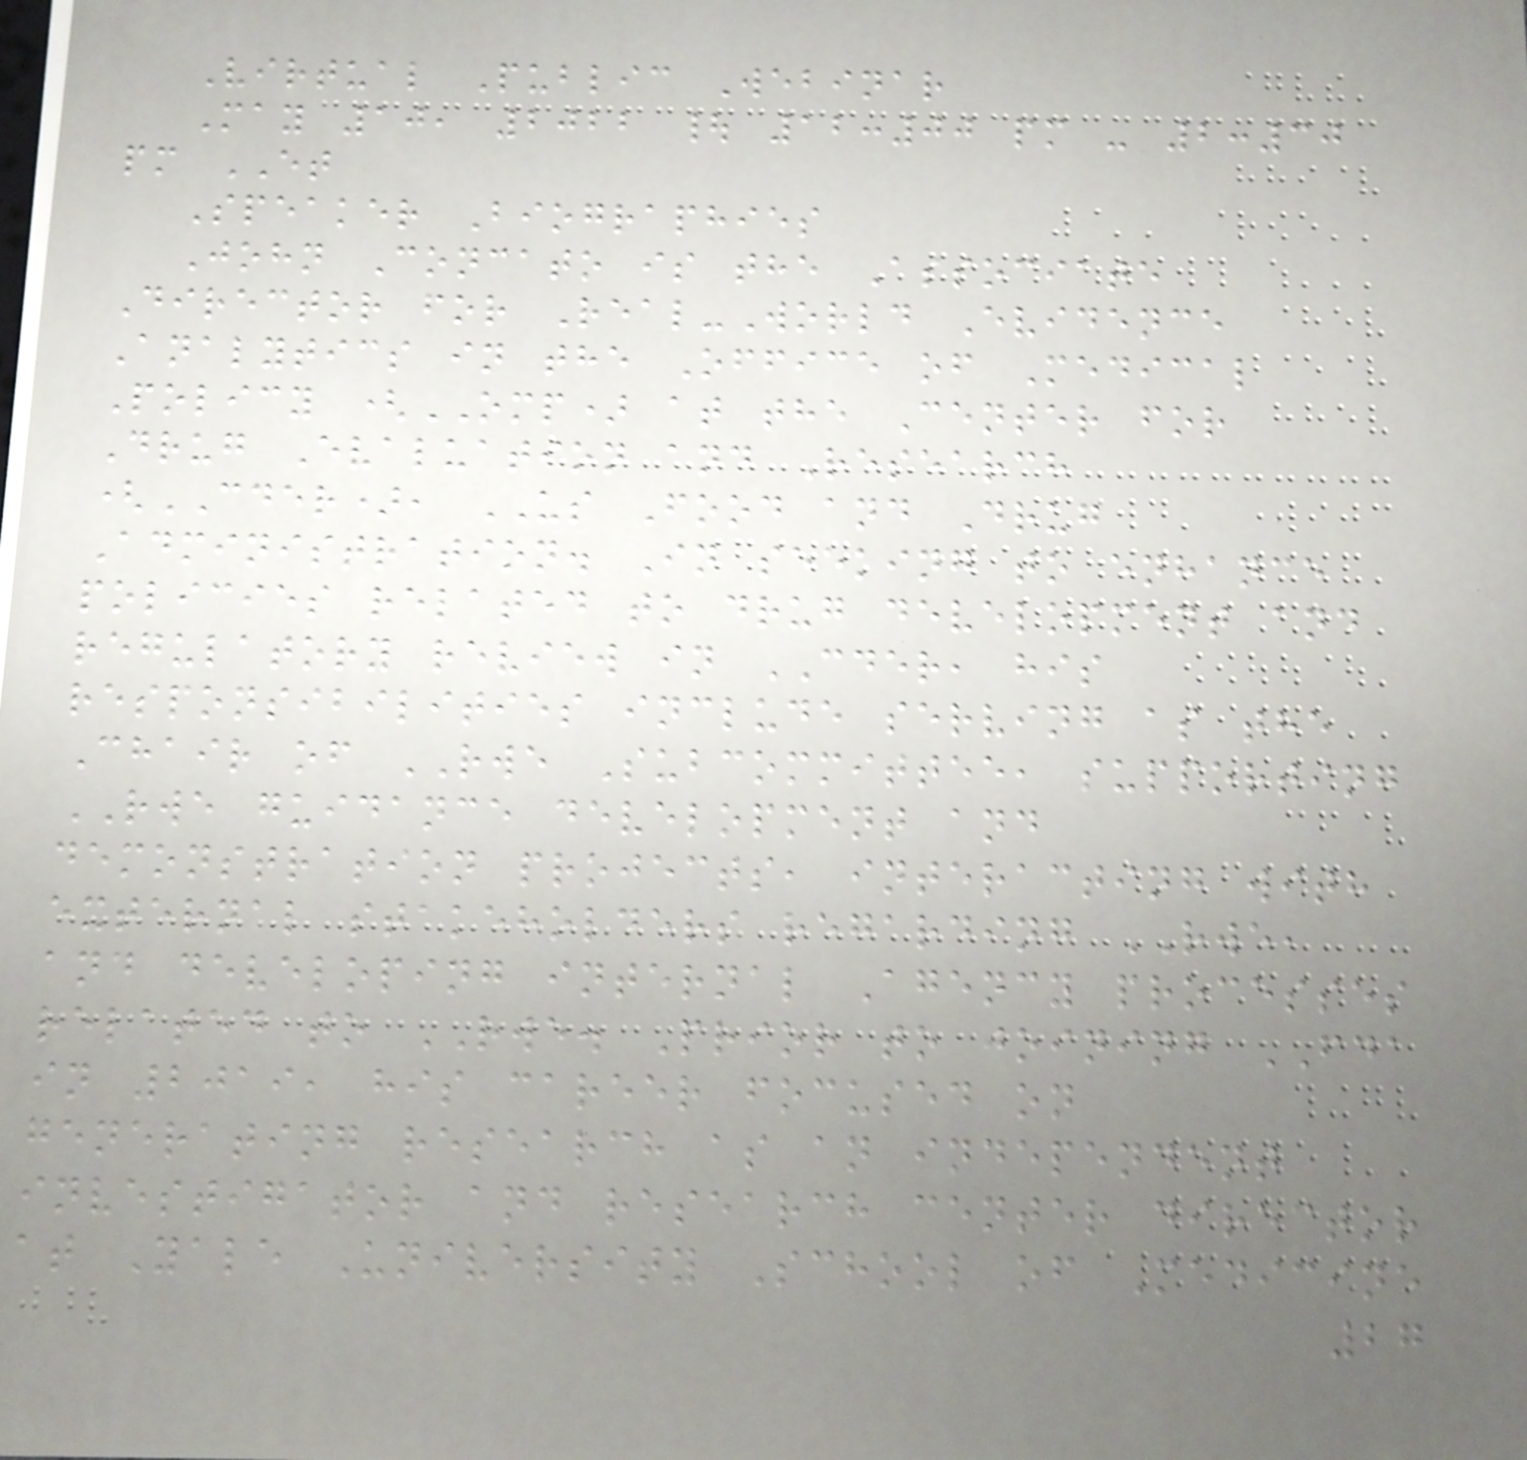Virtual Public Webinar
May 10, 2022 | 12:00 pm - 2:30
pm ET
Speaker Biographies
John Concato is the Associate
Director for Real-World Evidence
Analytics in the Office of Medical
Policy (OMP) at the Center for
Drug Evaluation and Research
(CDER), US Food and Drug
Administration. In seeking to enhance
policies related to drug development and
regulatory review in CDER, his
responsibilities include serving as the
Chair of RWE Subcommittee, supporting
RWE guidance development and
demonstration projects, interacting with
external stakeholders regarding RWE,
and developing internal Agency processes
related to RWE. Prior to joining FDA
in 2019, his career focused on
generating research as an independent
investigator and research center director
at Yale University School of Medicine
27
